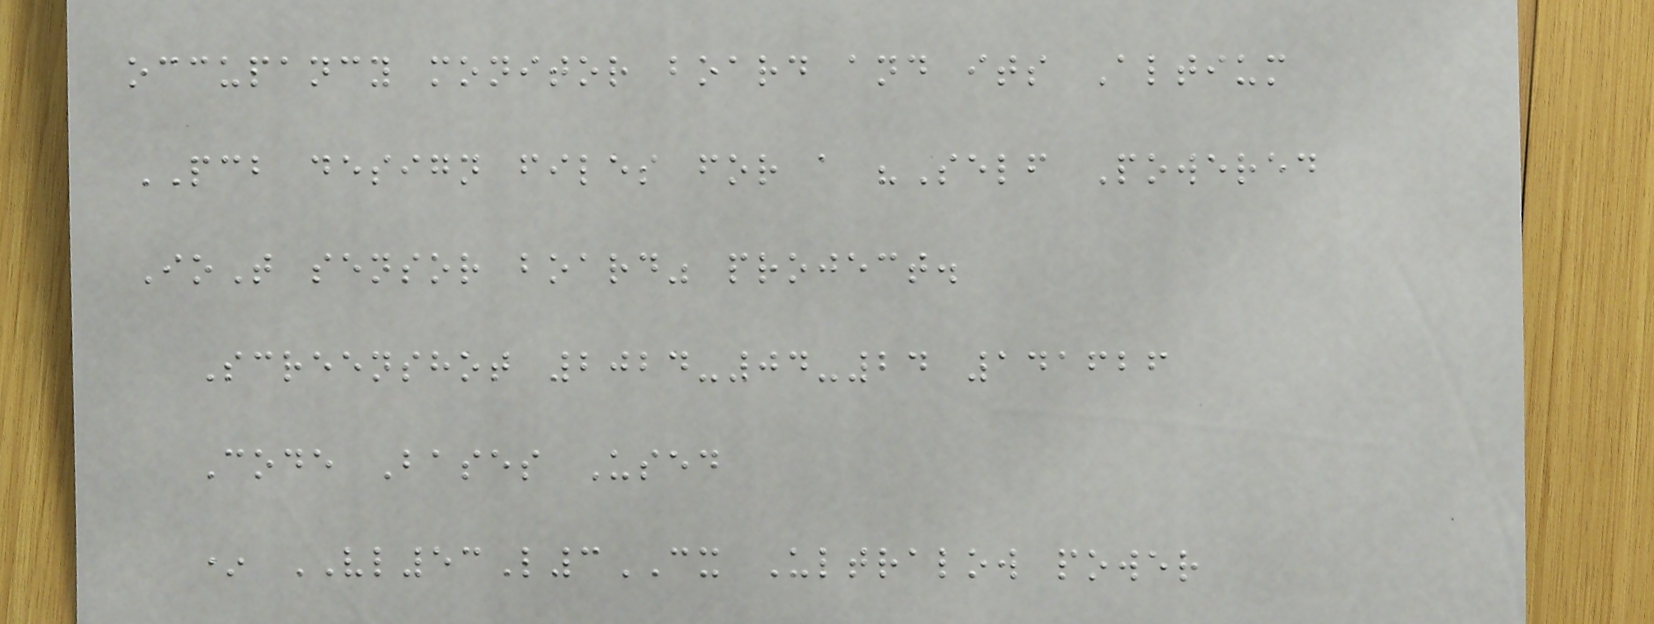occupancy monitor board and its Altium
PCB design files for a "Self Powered
IoT sensor board" project.
Screenshot 2024-04-24 141626
Code Bases Used
* VL53L3CX Ultralow power
